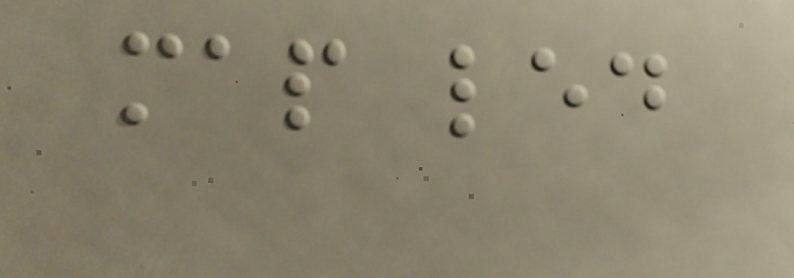map led
